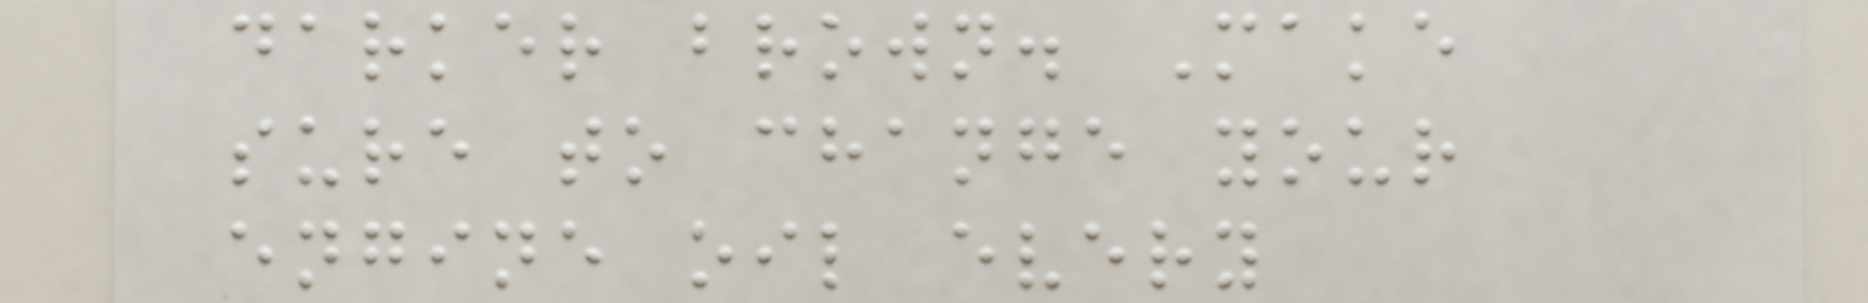darker brown. Make
sure to change your
engine oil every
